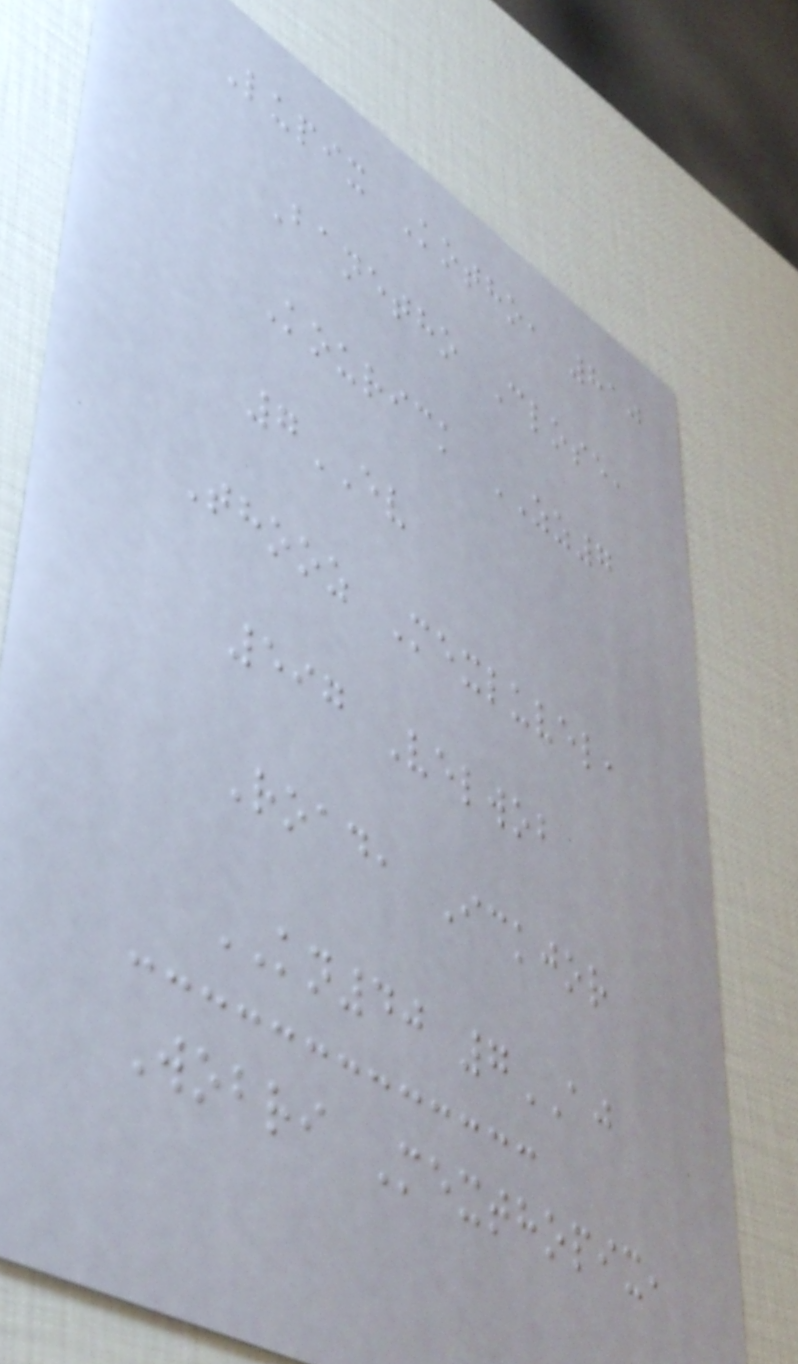Lupix Kotho, 810
Banetho Close,
Kourick ZZ7
7EV
Thooz Mexluvel,
597 Velwob
Road, Ickjor
KN40 7AJ
Wobri Mexthopix,
